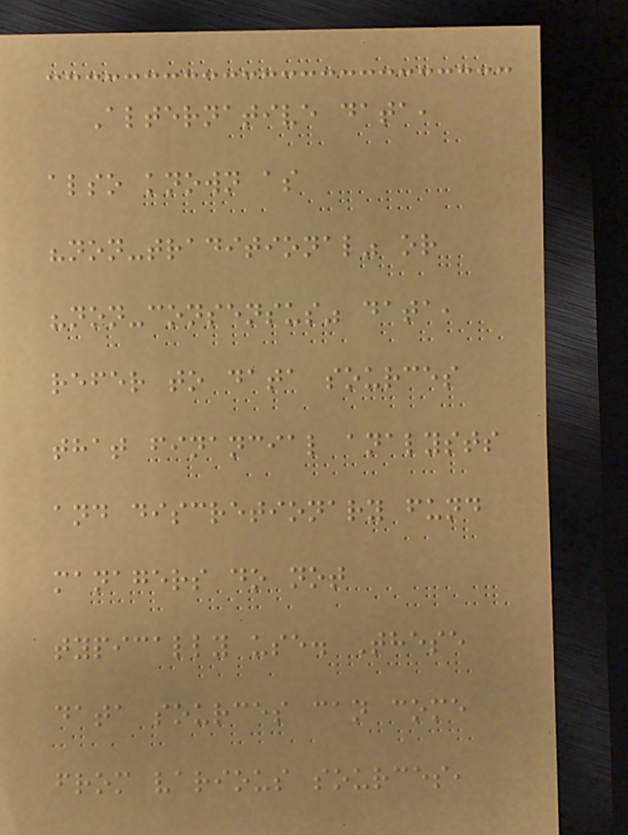Alternative data,
also known as
"non-traditional" or
"non-consensus" data,
refer to data sources
that financial analysts
and discretionary fund
managers do not
typically use. These
data sources can come
from various sources,
